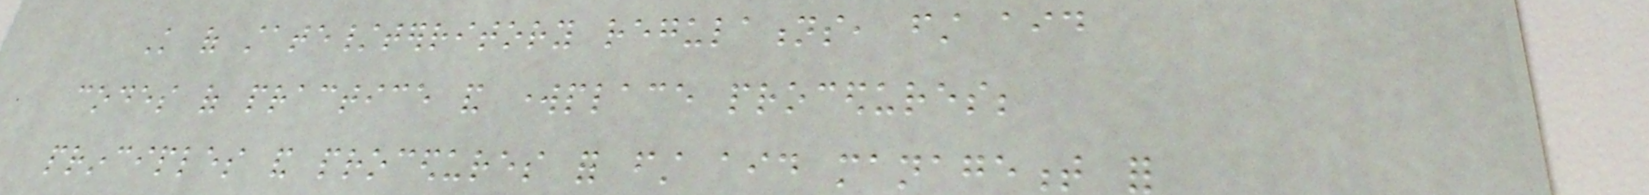Knowledge of state/territory regulations, first aid
codes of practice and workplace procedures;
principles and procedures for first aid management for
